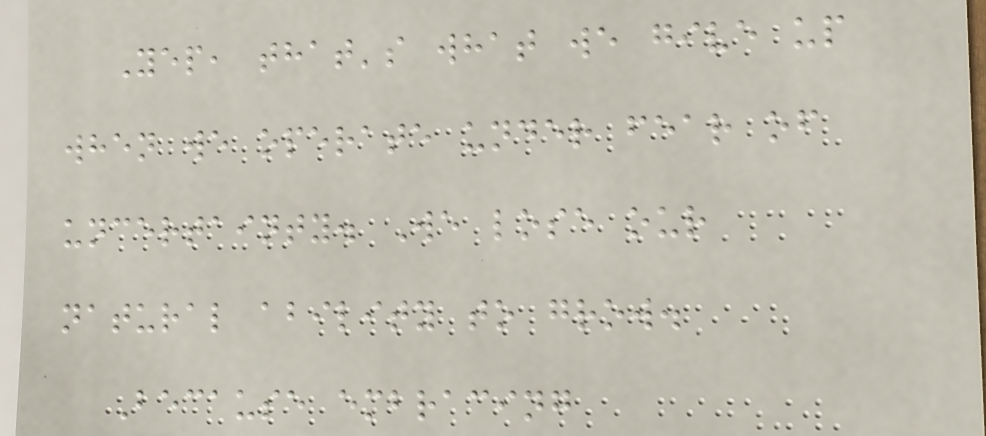Yep, that's what we give up
when we operate under fear of
uncertainty. We lose our
natural ability to grow.
Because embracing
